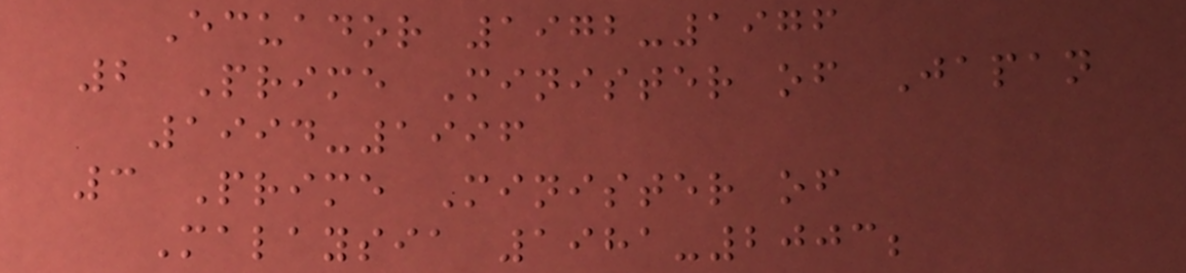Ecuador 1972-1976
2 Prime Minister of Japan
1994-1996
3 Prime Minister of
Malaysia 1981-2003;
